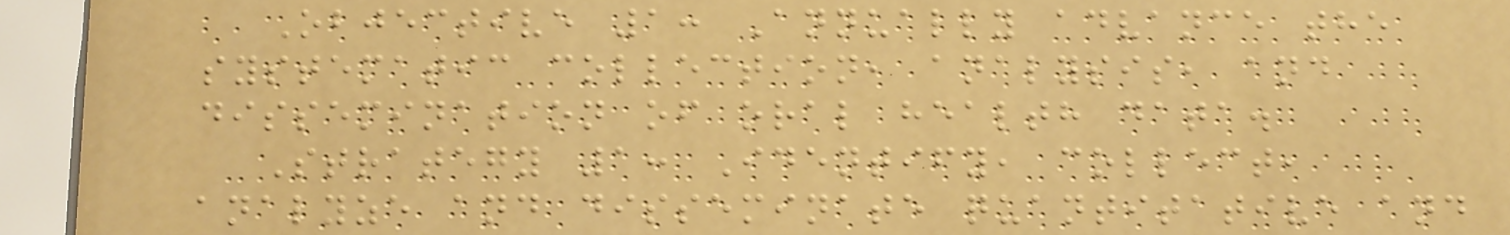Objective 1: Annually advance the
systematic collection, analysis, and
dissemination of oral health data.
Strategy 1: Identify, collect,
analyze and disseminate quantitative and
